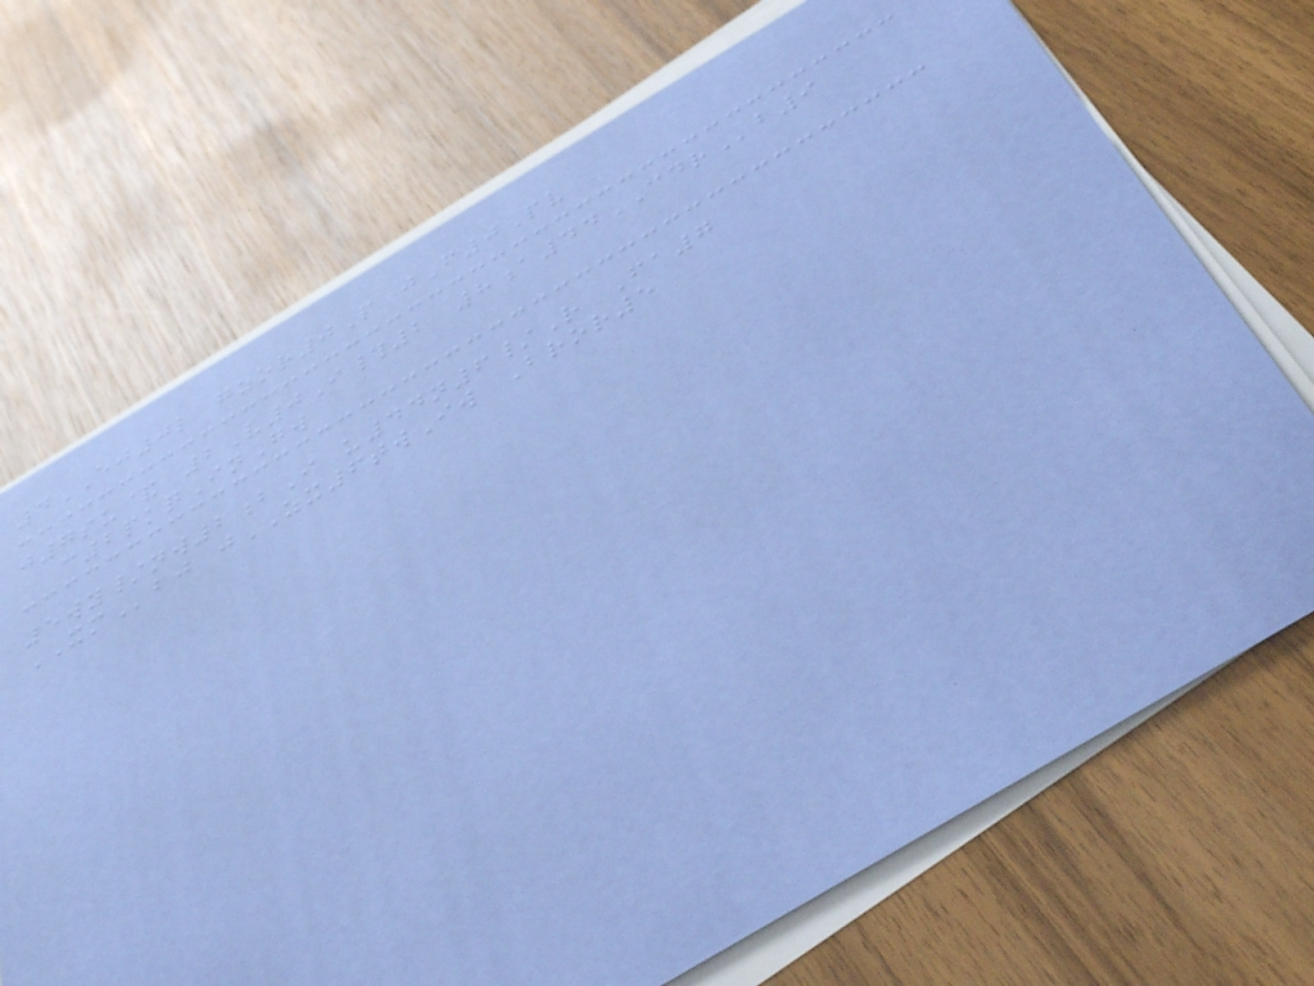4EJ0l gzor0P jF0Pv
j7su& 2V0I#2 8a44CDRb9
c2pkqInGw
5wy/nw2bI u44n6/R Fa7
XMbj jZX6twIw Bror5
